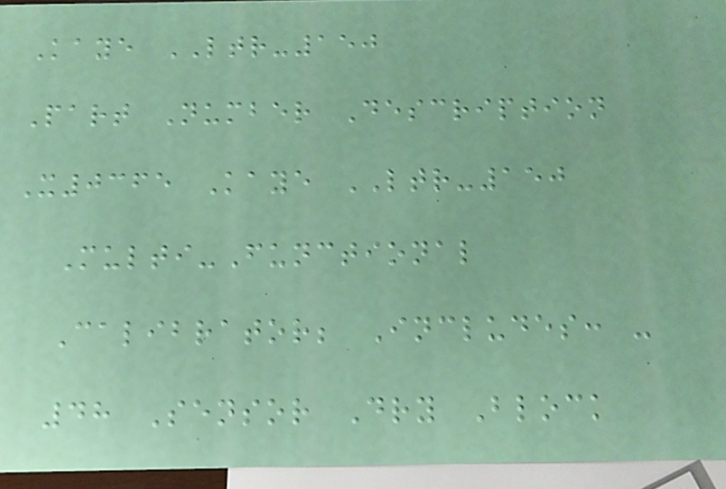Kaye LTR-150
Part Number Description
X0365 Kaye LTR-150
Multi-Functional
Calibrator; Includes: -
48 Sensor Dry Block
